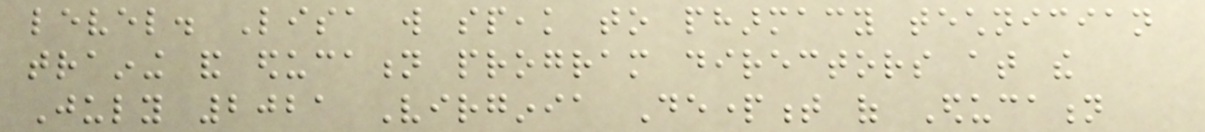level. Lisa will speak to pharmacy technician
training and education program directors at the
July 2021 Virginia Department of Education
